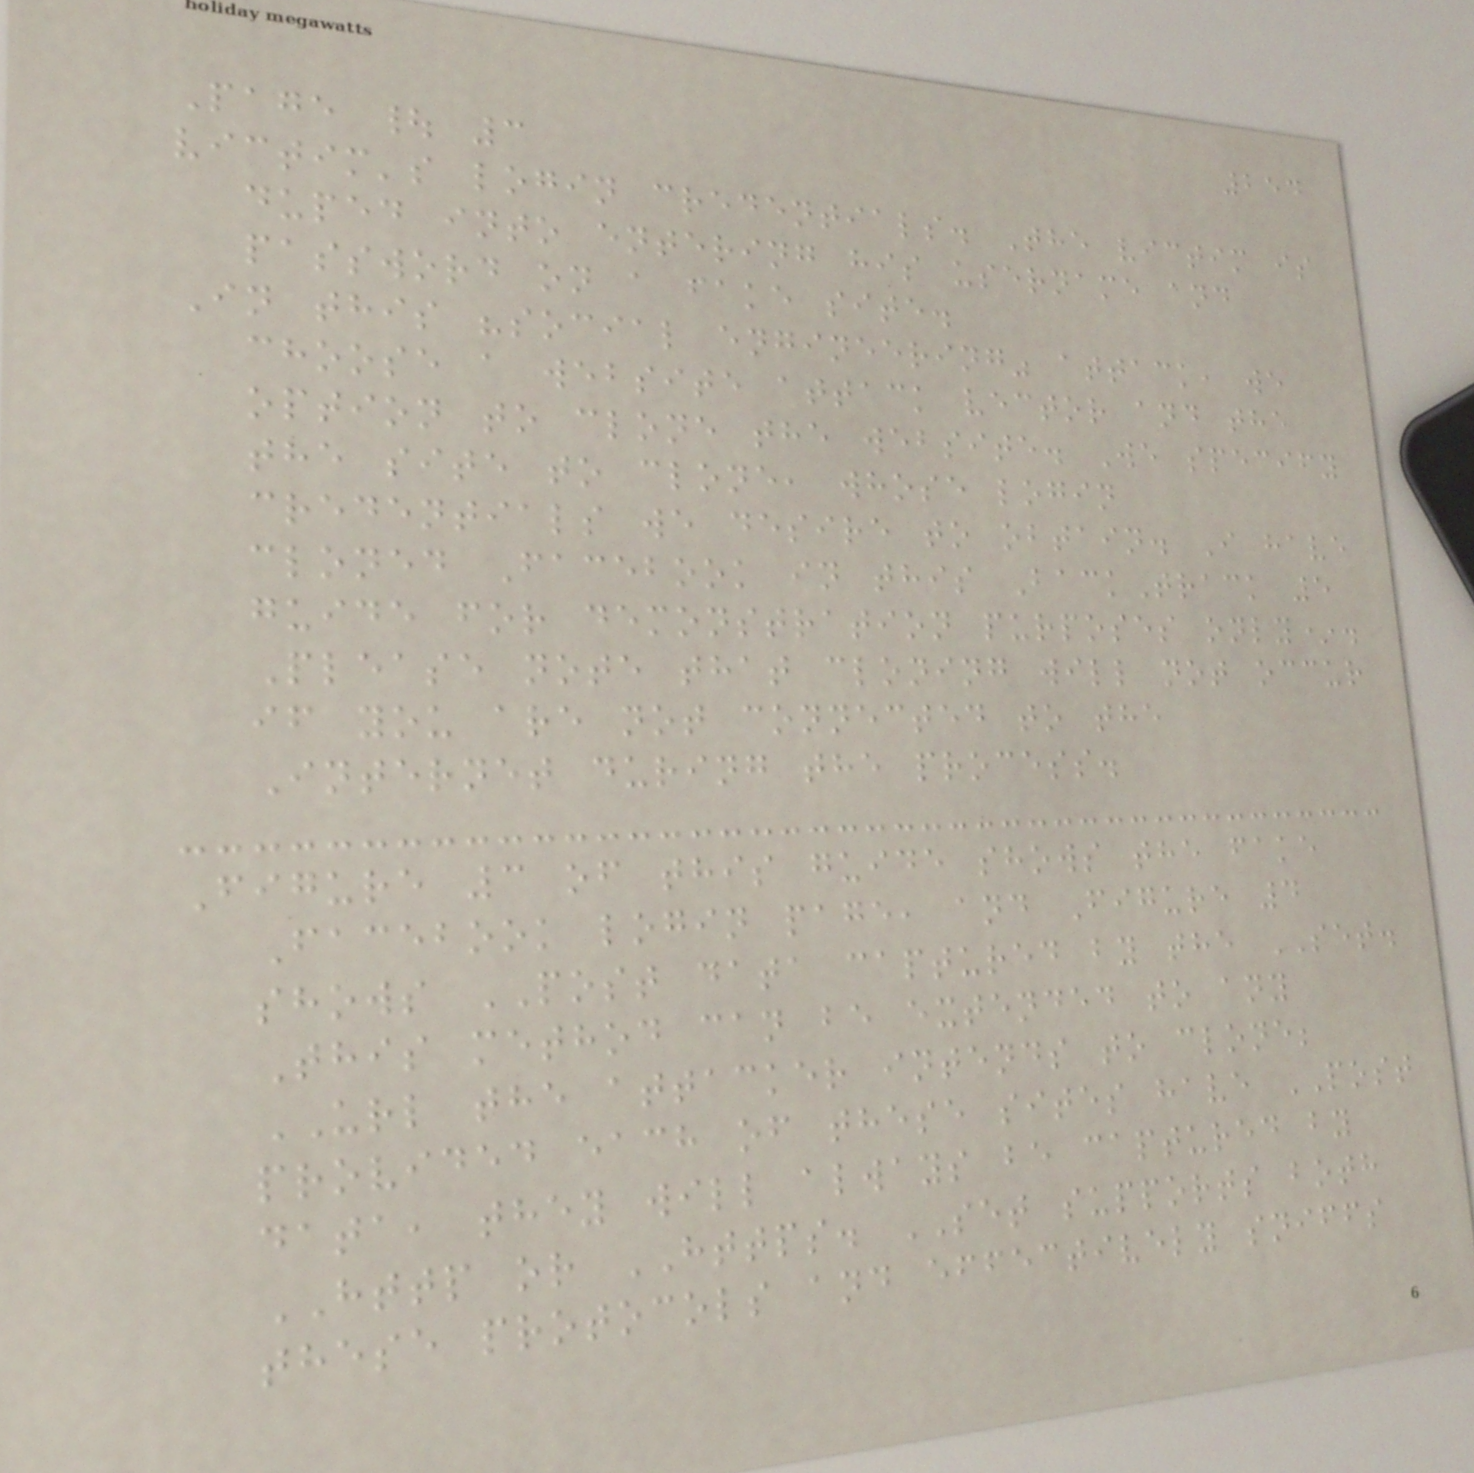254
Page | 3
victim's login credentials. The victim is
duped into entering his username and
password on a fake site.
In this "social engineering" attack, we
choose a website attack vector and the
option to clone the website. We specify
the site to clone, whose login
credentials we desire to obtain. I have
cloned Facebook in this BackTrack 5
guide for demonstration purposes only*.
Please note that cloning will not occur
if you are not connected to the
Internet during the process.
Figure 3 of this guide shows the fake
Facebook login page, and Figure 4
shows POST data captured by the SET.
This method can be extended to any
URL the attacker intends to clone;
provided each of these sites have POST
data, they will always be captured by
HTTP or HTTPS. SET supports both
these protocols and effectively sniffs
